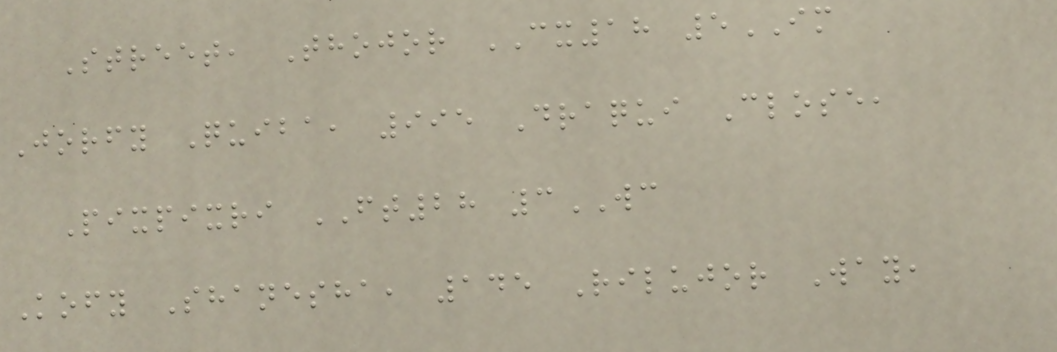Street, Thojor CX18 5IM
Jorfy Quiba, 995 Draqui Close,
Pixpixri FT28 3WC
Kofy Shanesha, 145 Rilujor Way,
